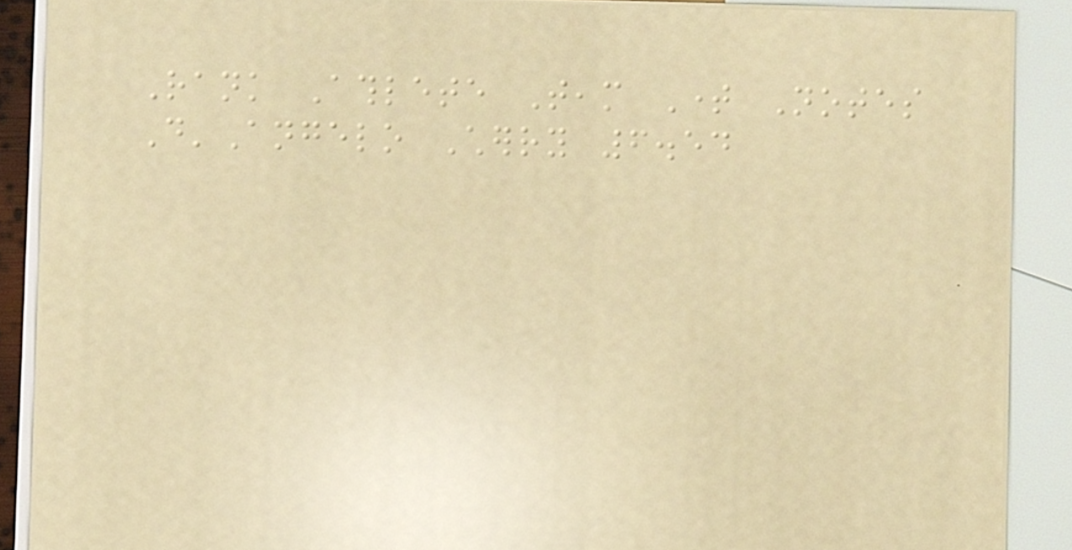Rank Athlete Team Time Notes
D'Angelo Cherry 6.54
